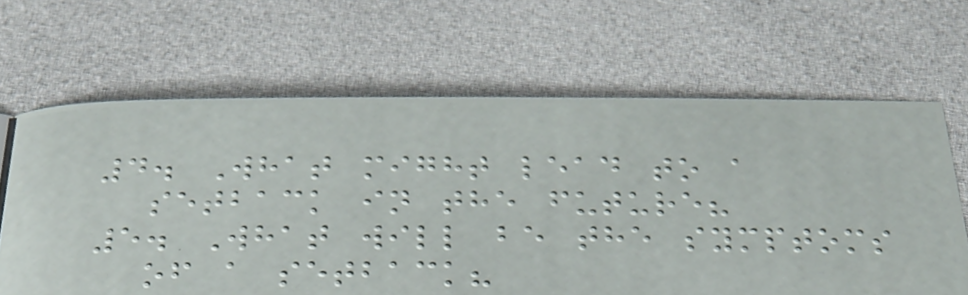4. What might lead to a
setback in the future?
5. What will be the symptoms
of a setback?
